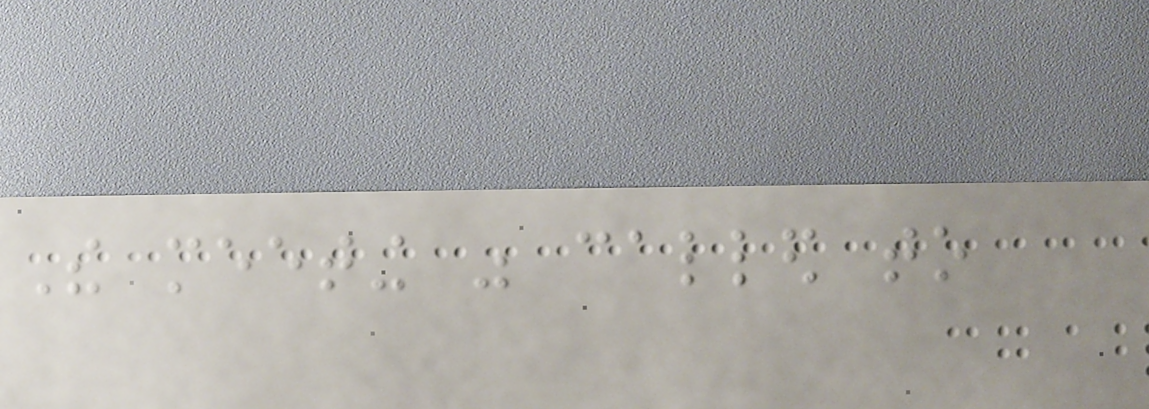The meeting was called to
